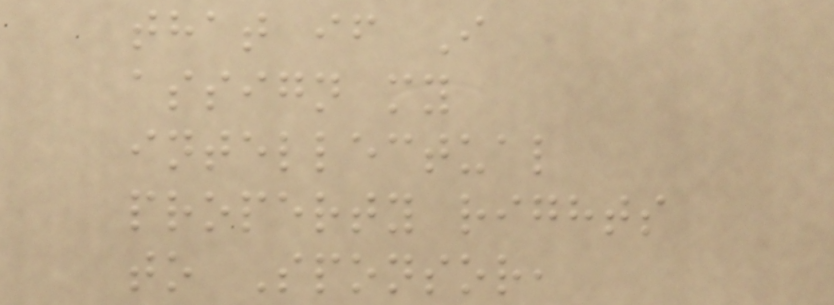that if I
assign my
intellectual
property rights
to Sponsor,
